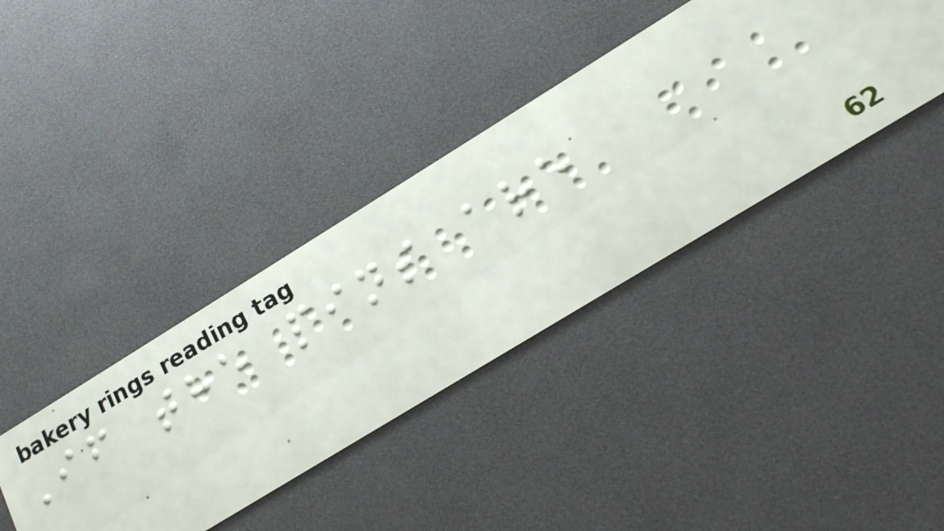If the pins are
